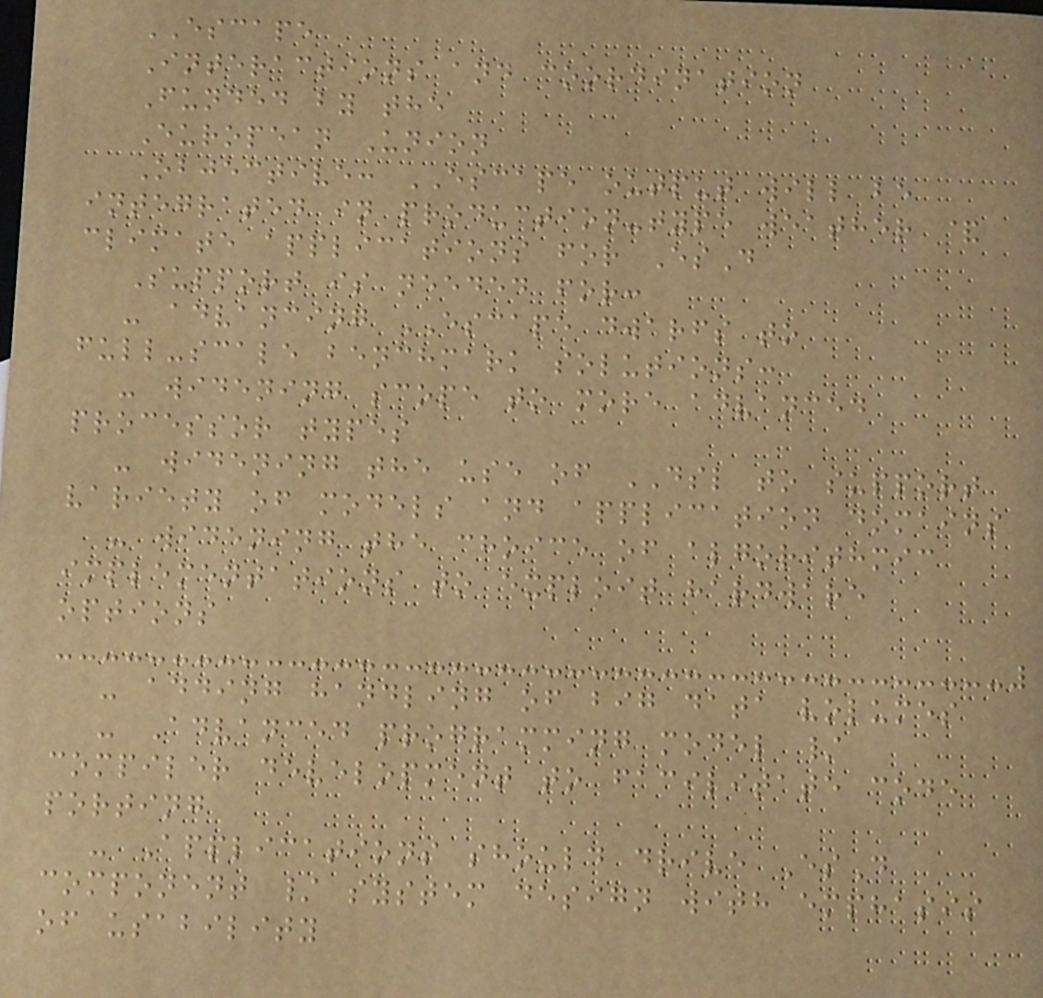ESCAPE
Interactions and coordination
Funded by the
European Union
Objective: ESCAPE output will be
integrated in production-type weather &
climate applications for EsD
Support is needed for:
- advancing ESCAPE dwarfs to
full-scale benchmark solutions:
- widening scope to more advanced
processor types
- widening the use of DSL to support
variety of models and application domains
- widening the choice of algorithmic
implementations to exploit hardware
options
- adding handling of big data volumes
- Advanced programming model /
compiler development to facilitate code
porting
- Applications should drive EsD
component / system design with emphasis
of usability
